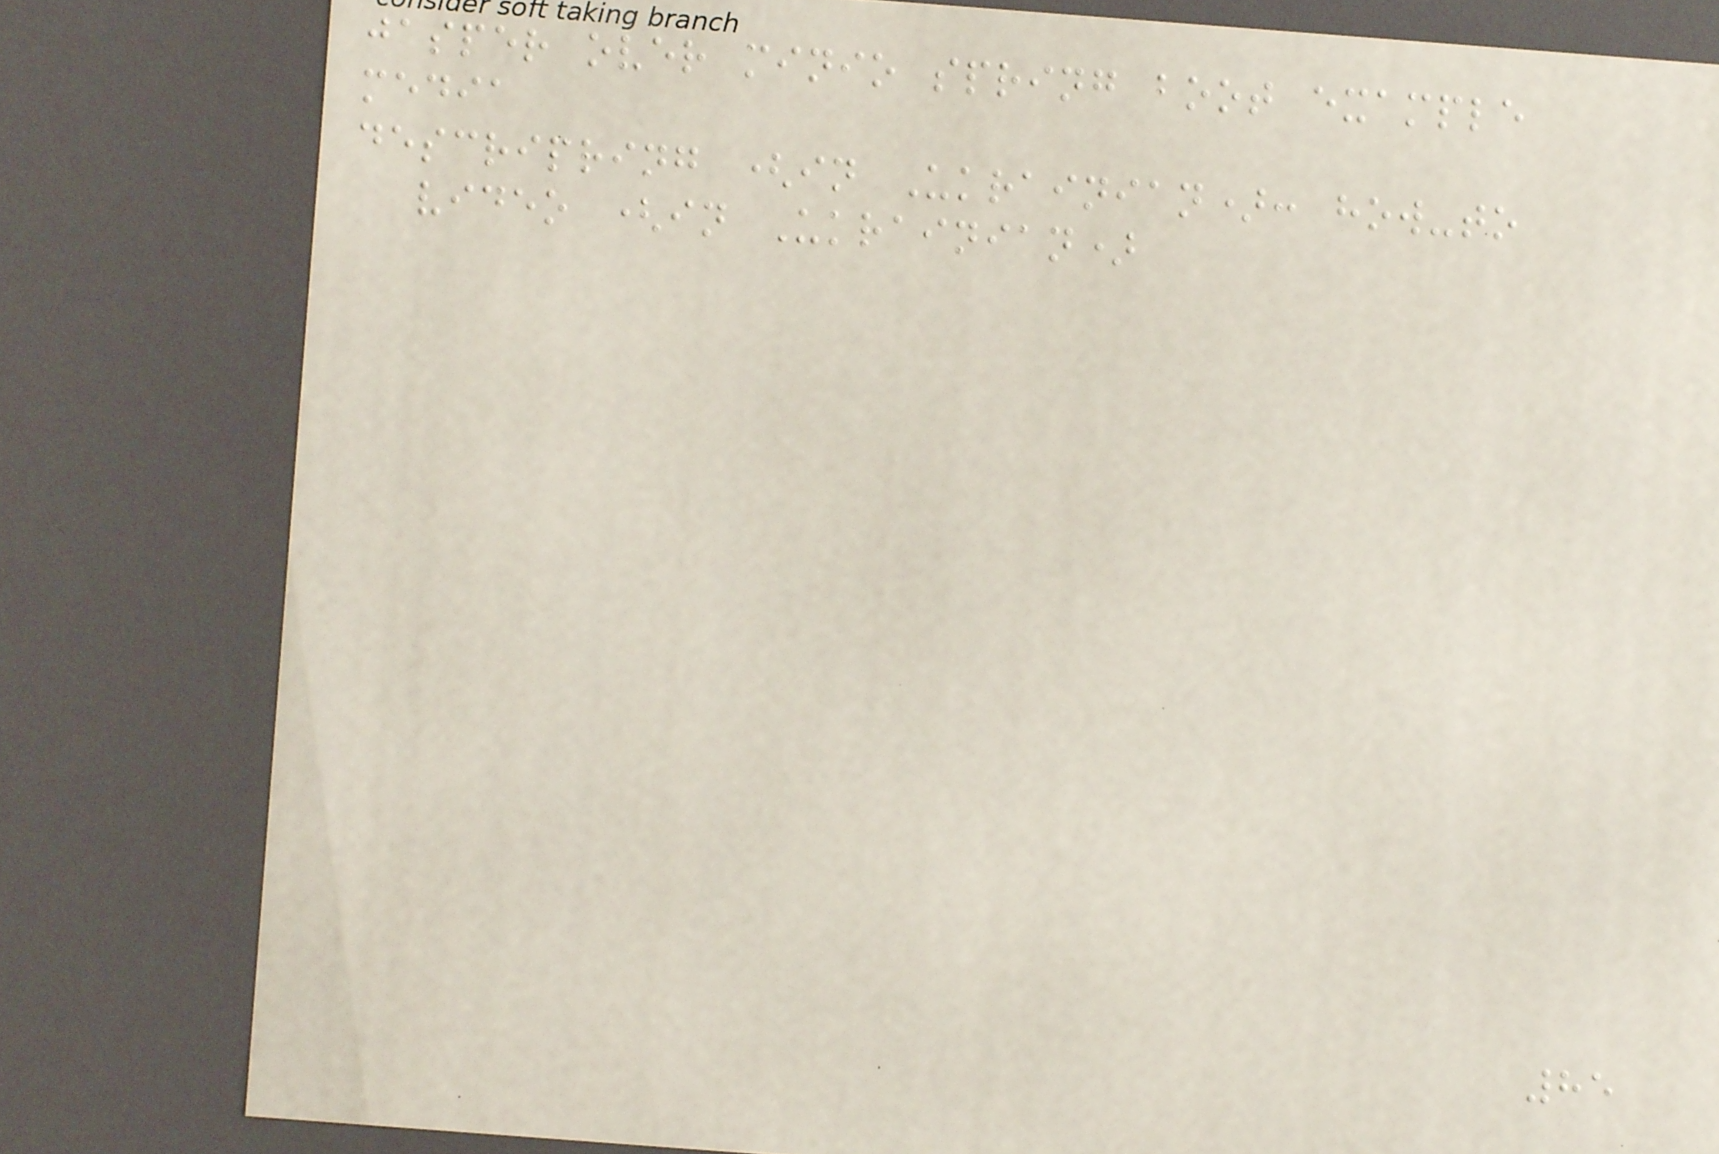jasper over minio spring boot example
media
descripring (in Ukrainian): how-to
video (in Ukrainian)
85
